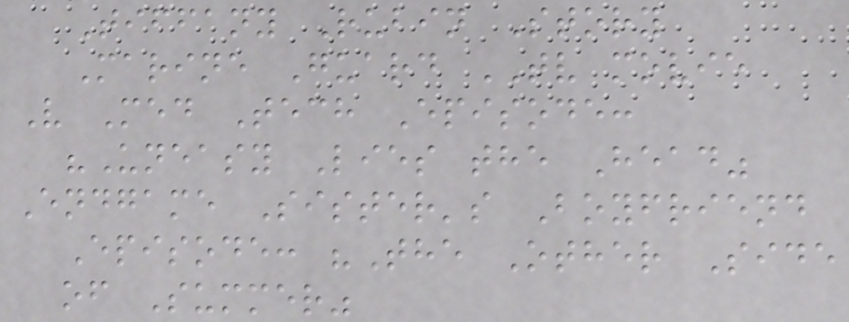Tiffany Rubin Story
Marine Guard TV movie
V Med Tech Episode:
"Uneasy Lies the Head"
Endgame Sister's Boyfriend
Episode: "The Other Side
of Summer"
